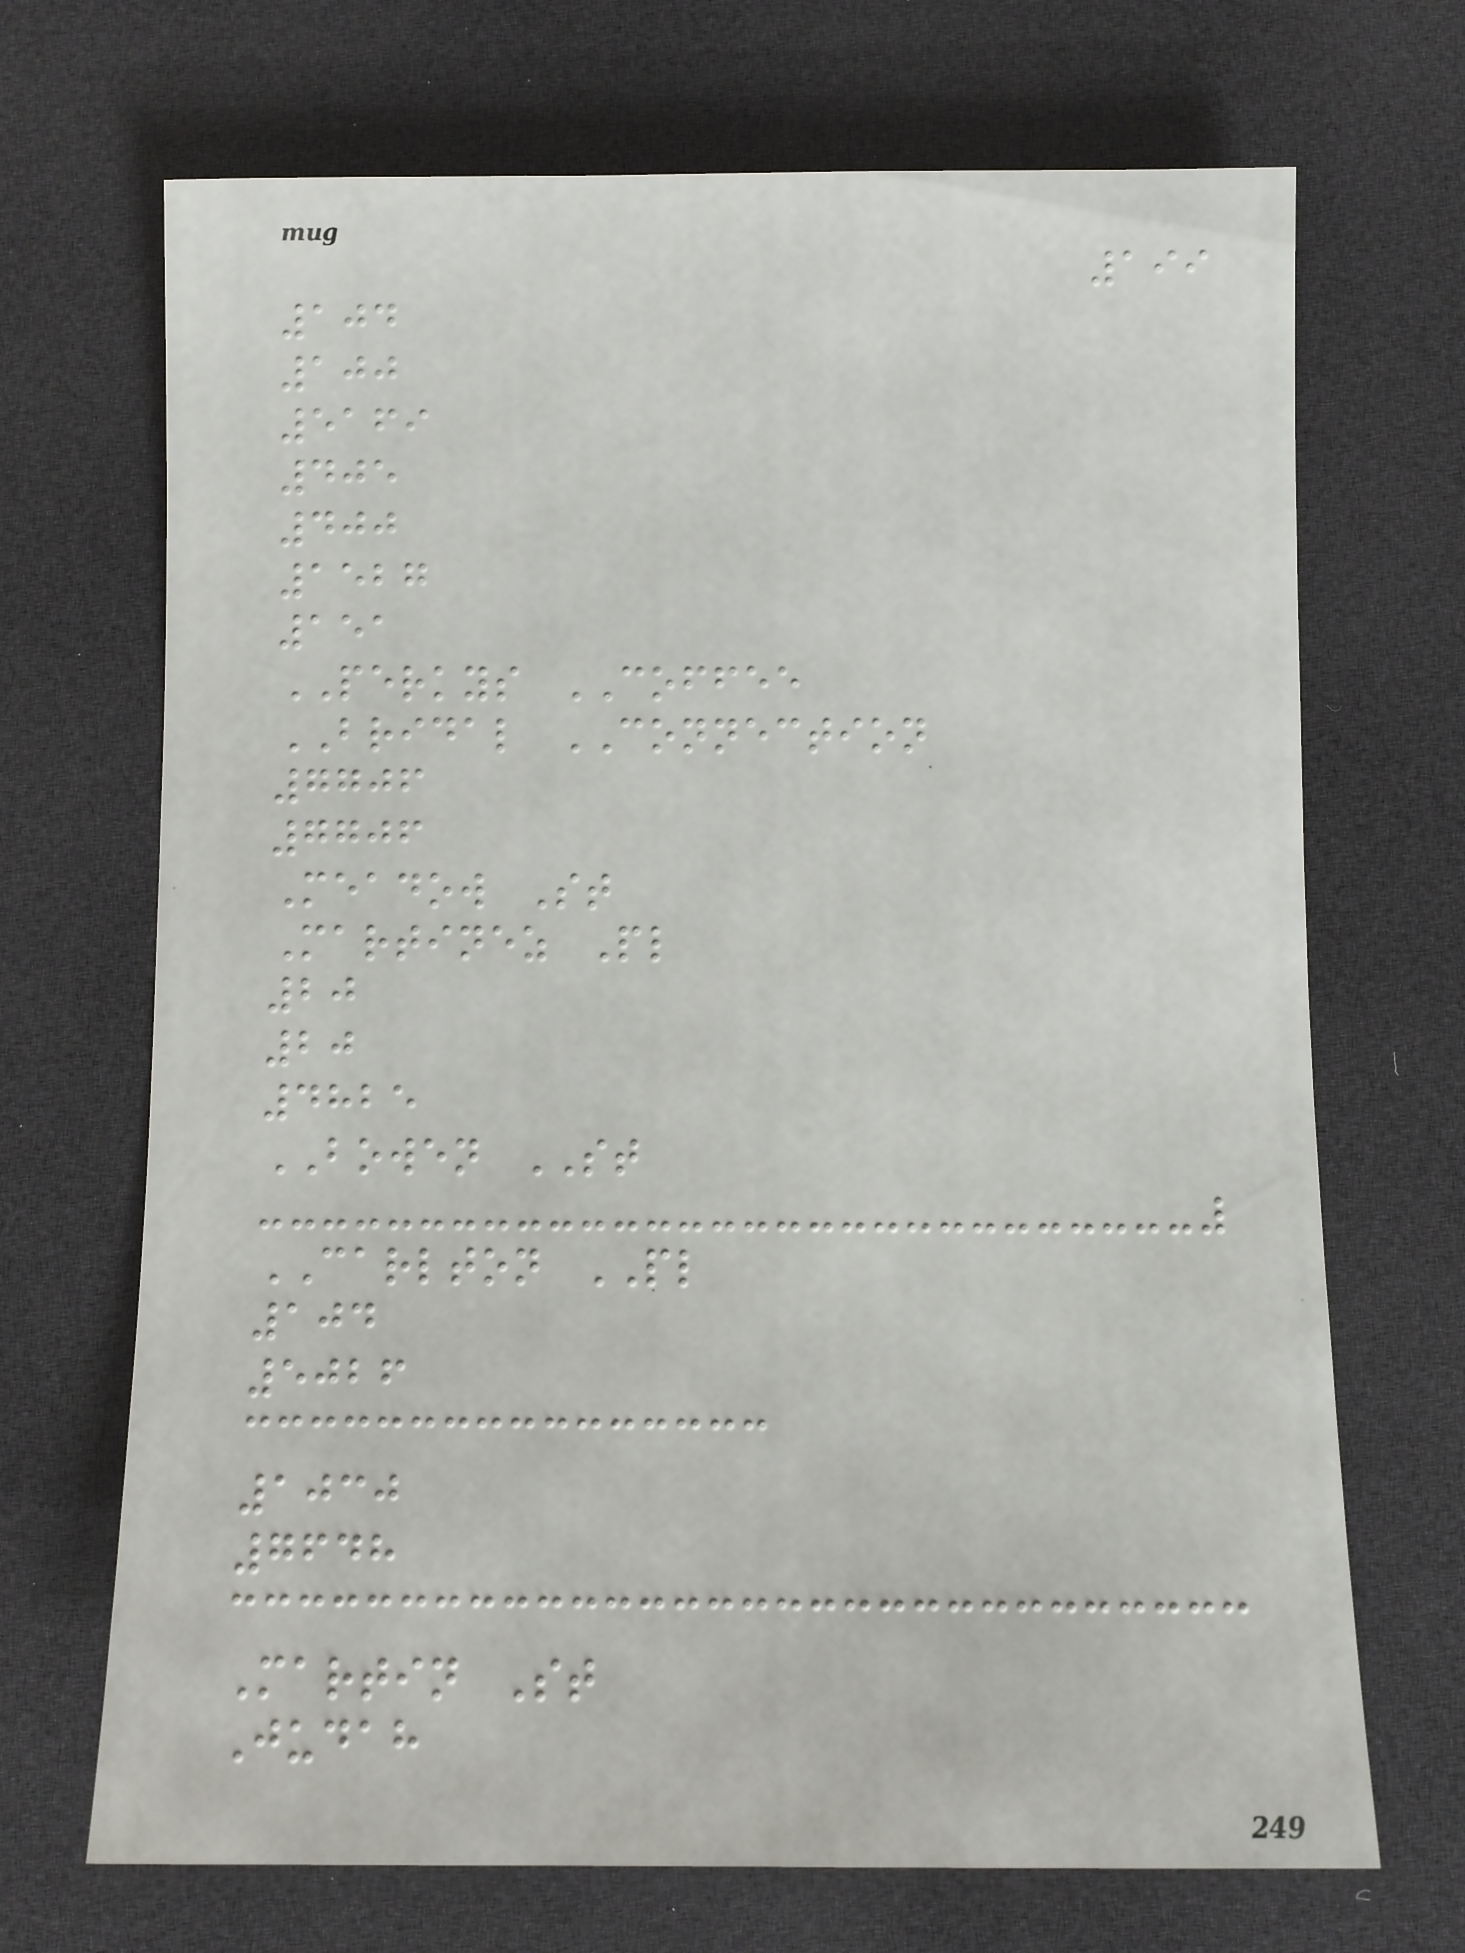199
104
100
5169
405
400
1527
151
PERKYS COFFEE
BRIDAL CONNECTION
7706
7706
Meadow St
Martinez Pl
20
20
4825
BOWEN ST
CARLTON PL
104
5026
1030
7648
Martin St
Judah
